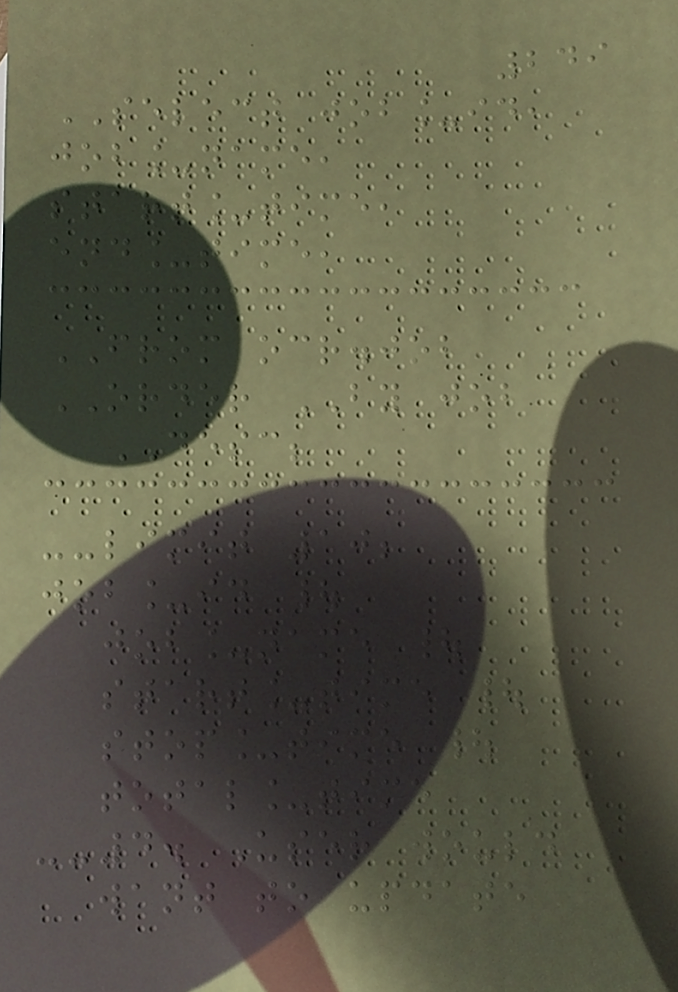249
SELECT job_id,
job_name,
start_time,
end_time,
FROM ocr.job
ORDER BY job
DESC;
--limit 10;
job_id |
job_name |
start_time |
stop_time |
total_time
--4. User would
want to update
